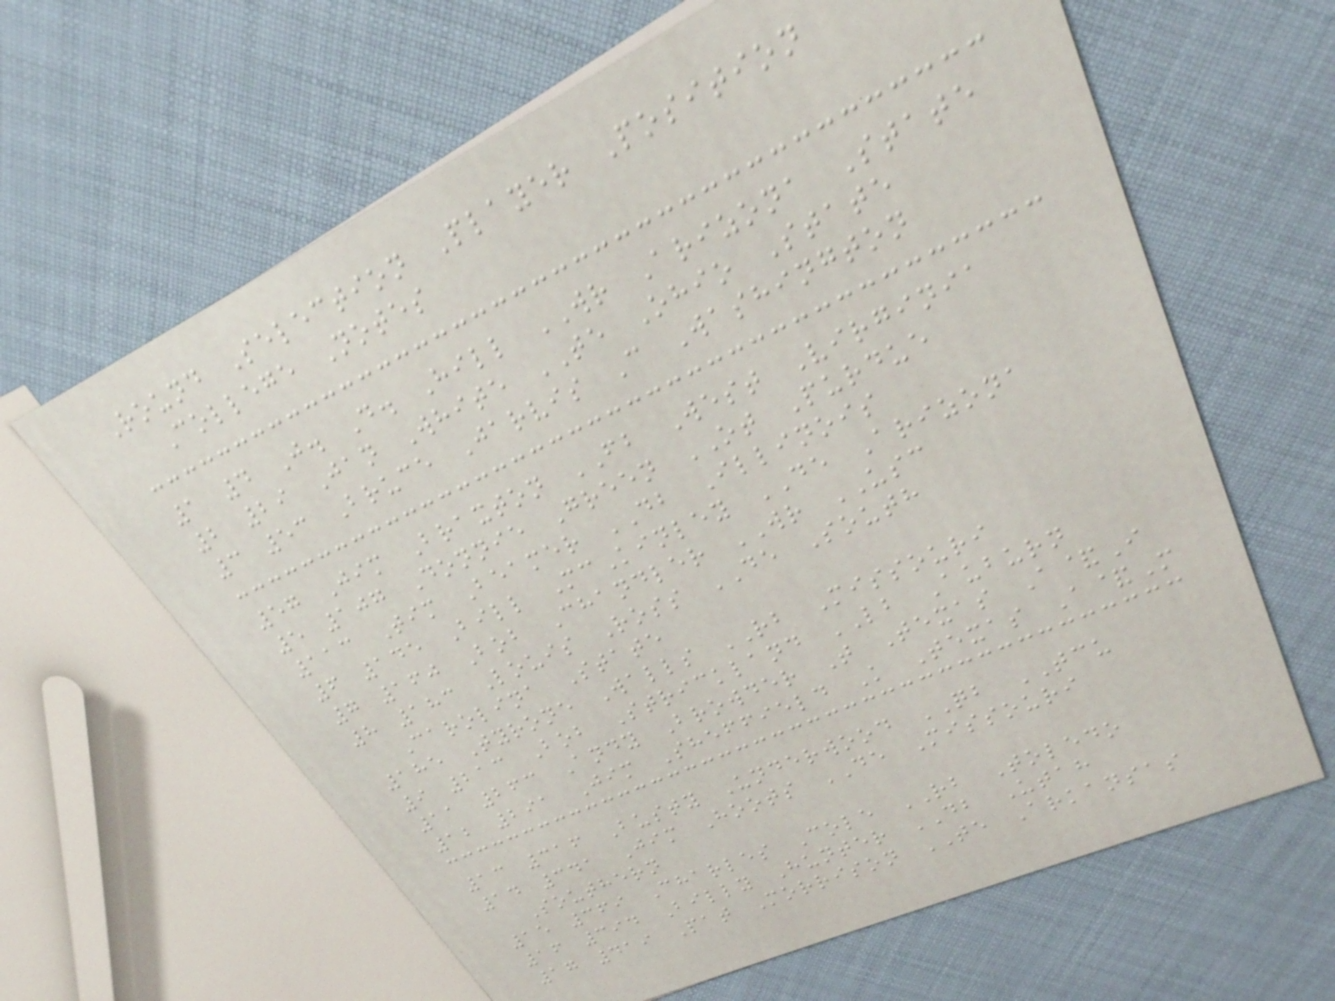Round Selection Player Position
College Notes
1 4 J. D. Hill WR Arizona State
2 29 Jan White TE Ohio State
3 53 Bruce Jarvis C Washington
57 Jim Braxton FB West Virginia
5 107 Donnie Green OT Purdue
113 Tim Beamer DB Illinois
6 145 Bill McKinley DE Arizona
7 160 Bob Chandler WR USC
8 183 Louis Ross DE South
Carolina State
185 Tyrone Walls RB Missouri
9 213 Bob Strickland LB Auburn
11 263 Andy Browder T Texas A&I
12 291 Jim Sheffield K Texas A&M
13 316 Busty Underwood QB TCU
14 341 Jim Hoots DE Missouri
Southern
15 369 Charles Cole RB Toledo
16 394 Billy Hunter DB Utah
17 419 Pat Morrison TE Arkansas
